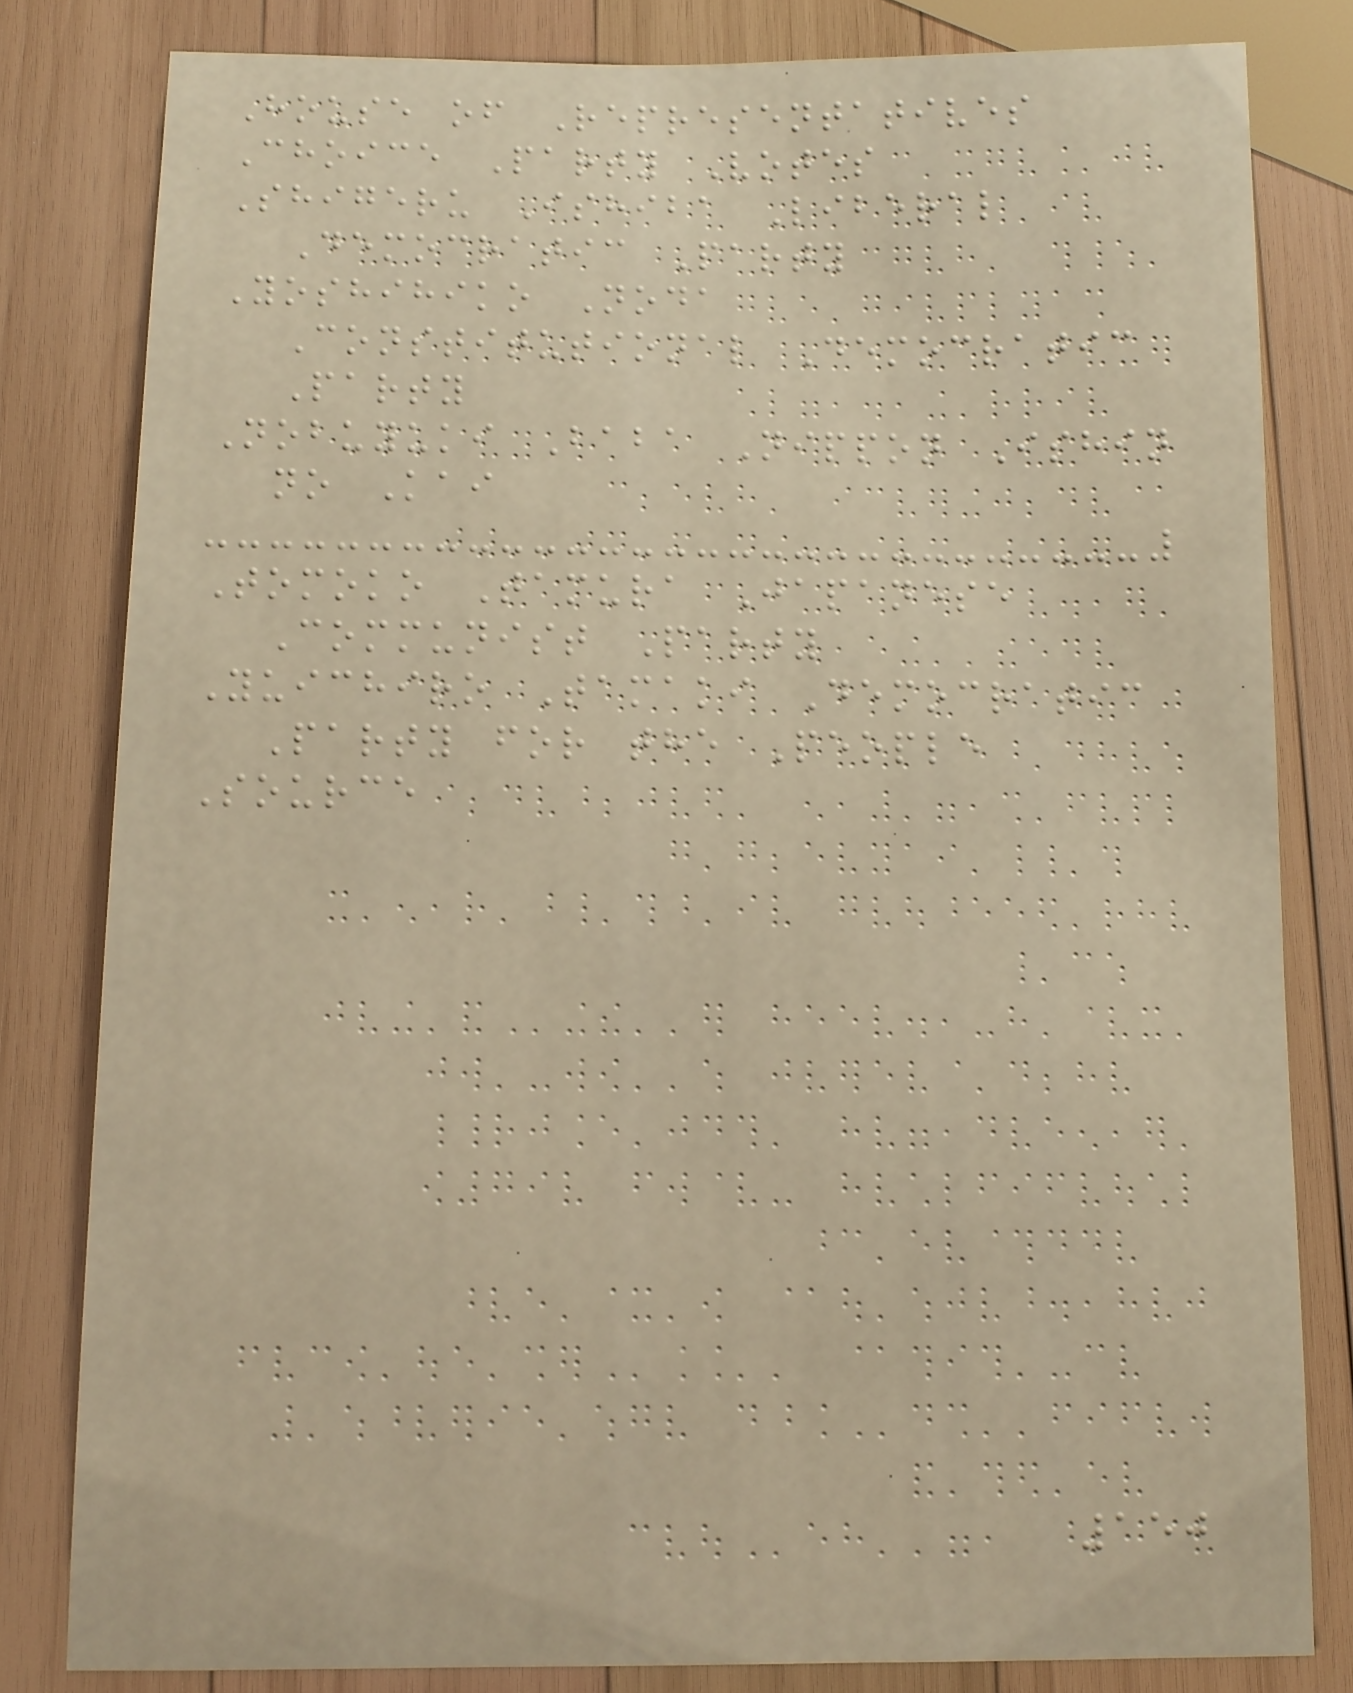House of Representatives
Choice Party Votes
Shigeru Ishiba Liberal
Democratic Party
Yoshihiko Noda
Constitutional Democratic
Party
Nobuyuki Baba Nippon Ishin
no Kai
Tomoko Tamura Japanese
Communist Party
Yuichiro Tamaki Democratic
Party for the People
Source
150
